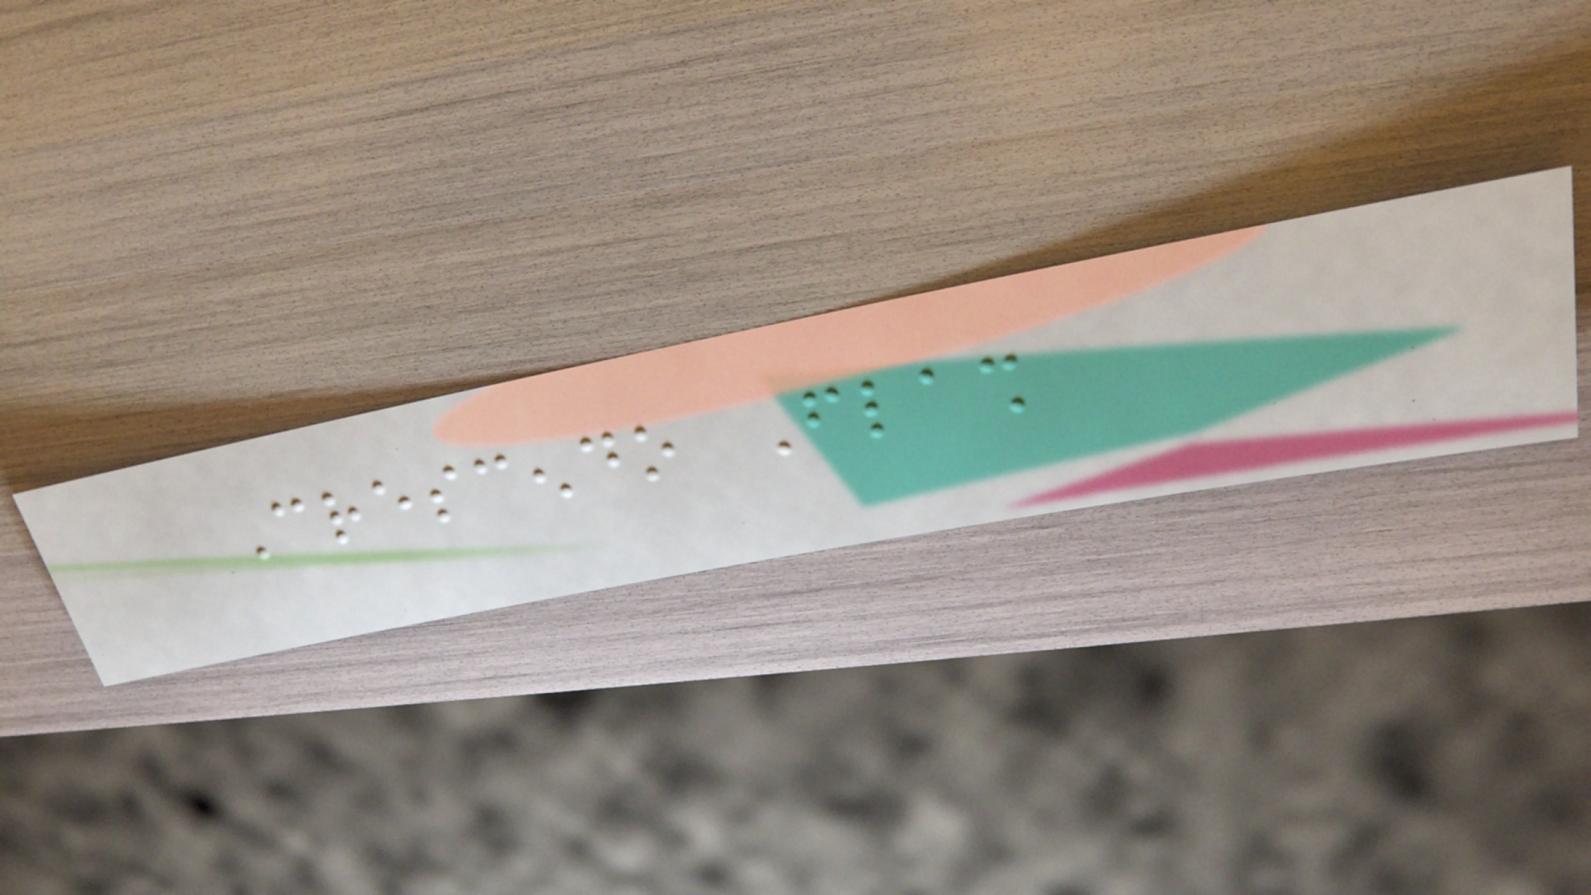Crescendo Flash
